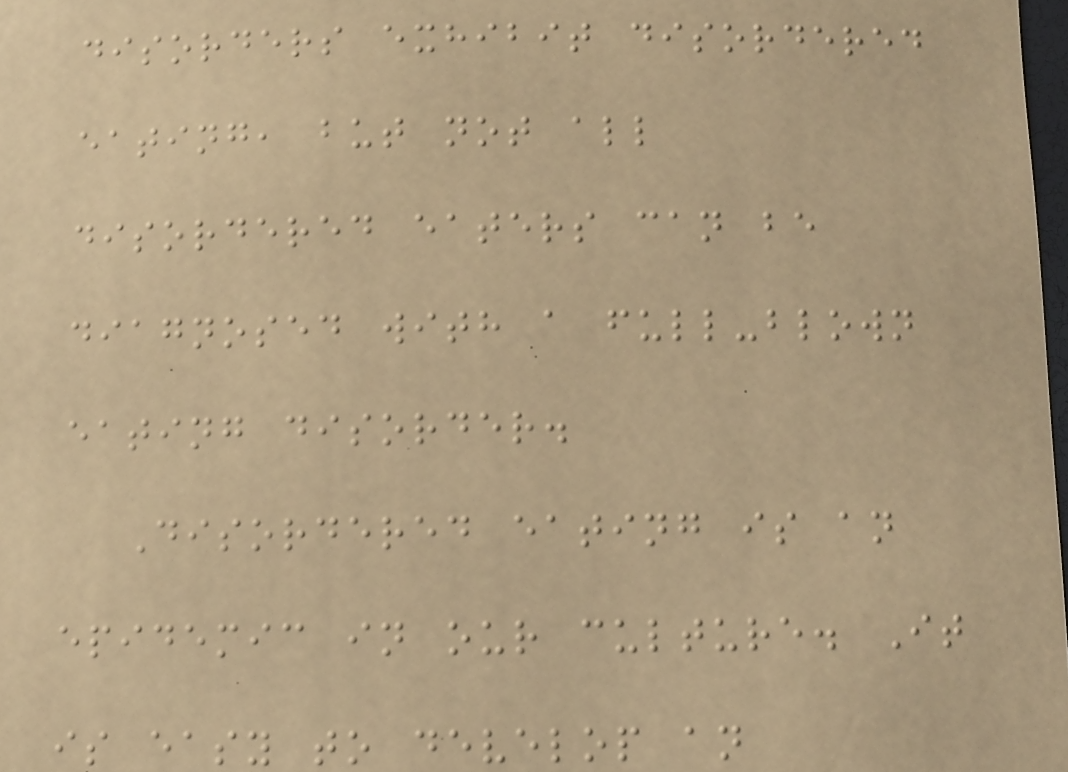disorders exhibit disordered
eating, but not all
disordered eaters can be
diagnosed with a full-blown
eating disorder.
Disordered eating is an
epidemic in our culture. It
is easy to develop an
